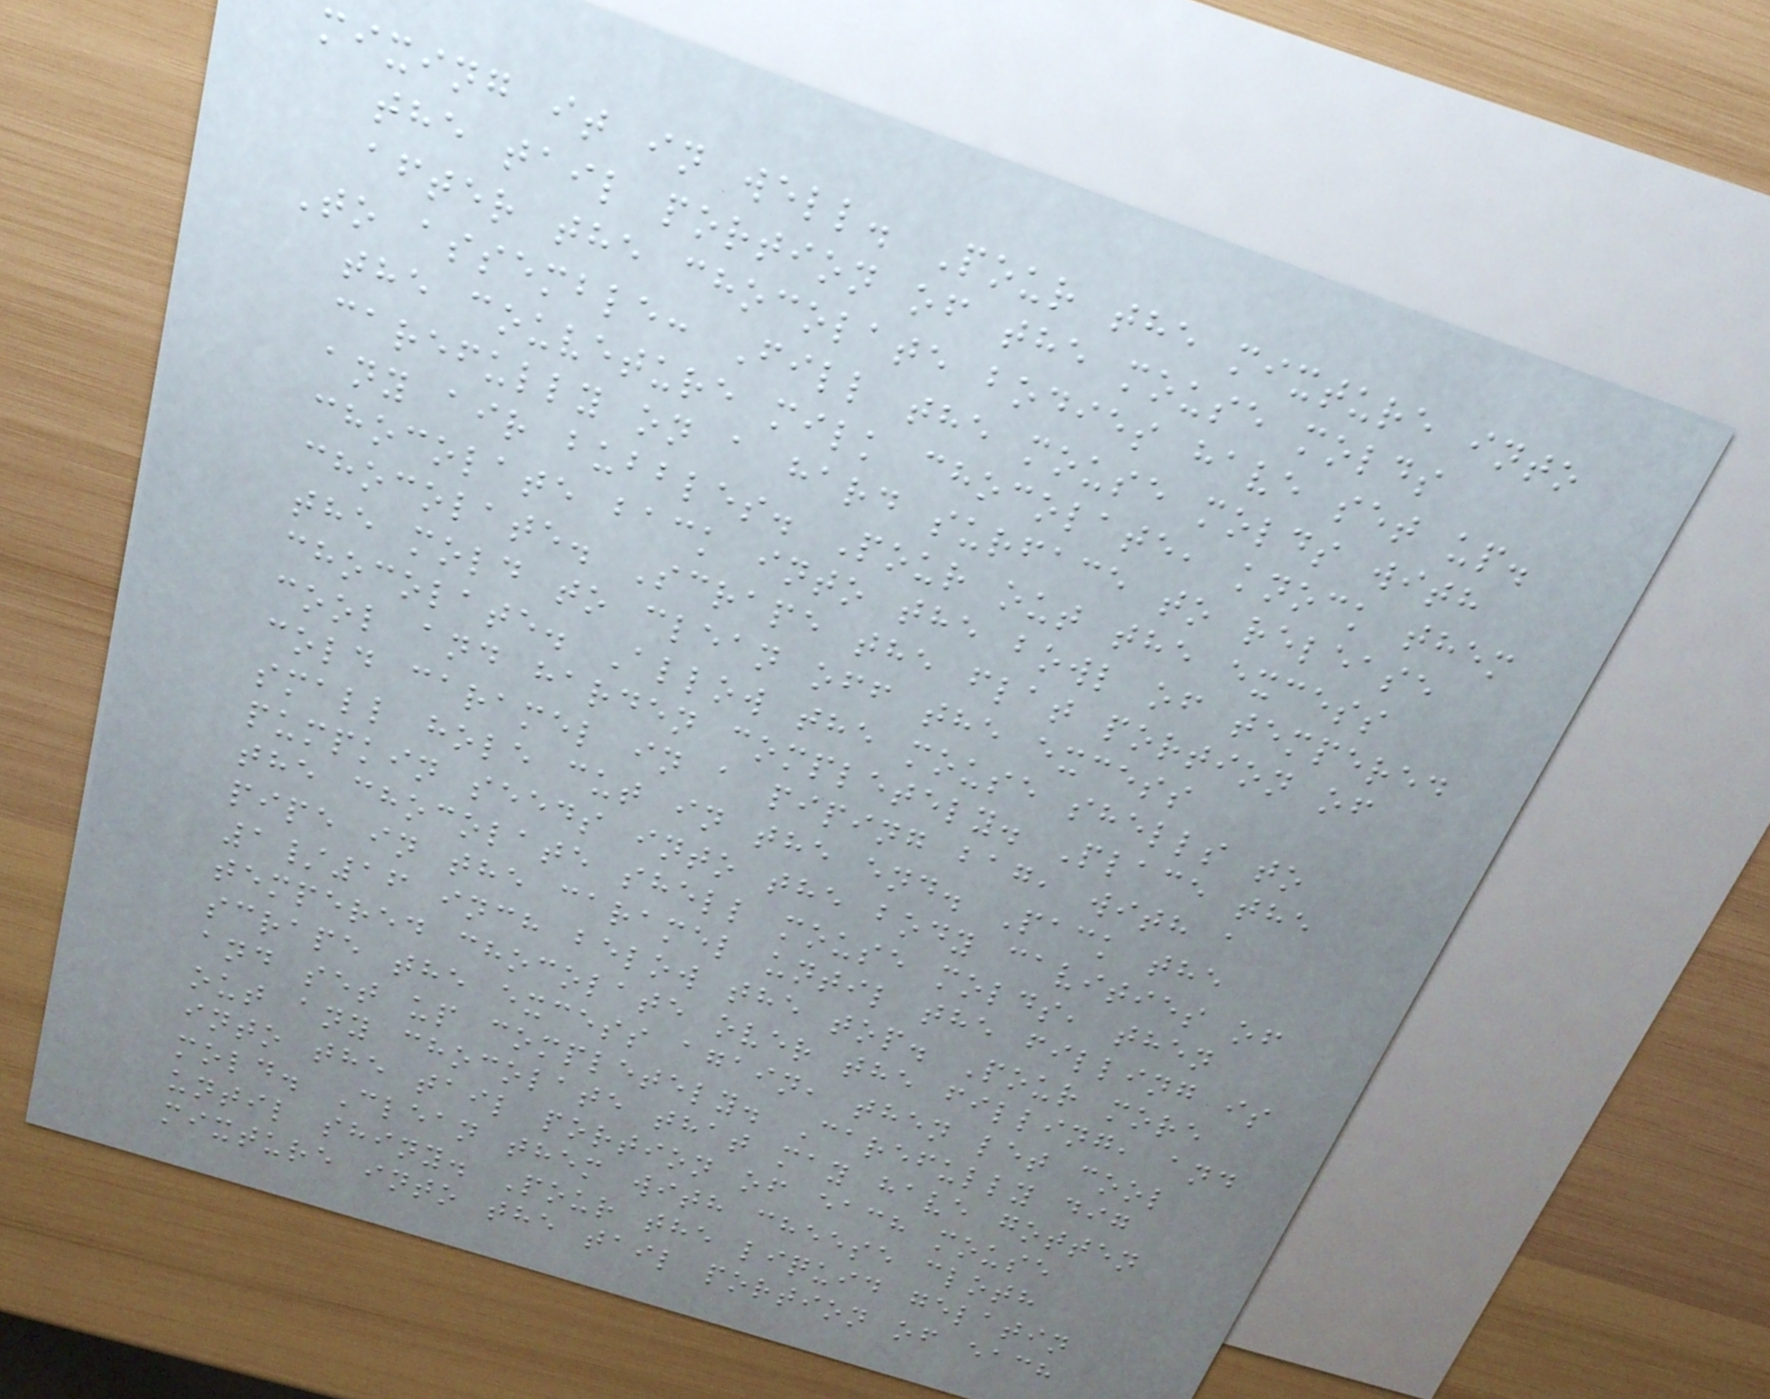mixing it in well. Pour the mixture into
the tail portion of the mouse molds
after the chocolate bodies have set up.
To assemble: Fill the mouse molds with
the couveture milk chocolate, knock them
carefully on a hard surface to release
any air bubbles. Pour out the excess
chocolate back into the bowl of tempered
chocolate. Scrape the flat portion of
the mold to clean off the excess
chocolate. Allow the mouse shells to
cool and harden completely. Place the
cold caramel in a piping bag, with a
small hole cut in the end. Pack the
pumpkin seeds into the body cavities of
the chocolate shell mouse molds, then
pipe in the caramel until the filling is
1/16 inch below the top. Pour more
tempered chocolate over the filling, and
scrape the excess again, then let cool
and set up completely. Carefully dig
out any chocolate that may have gotten
into the tail portion of each mouse
mold. Clean them with cheese cloth
until shiny. Pour the liquid gelatin
mixture into the tail portion of each
